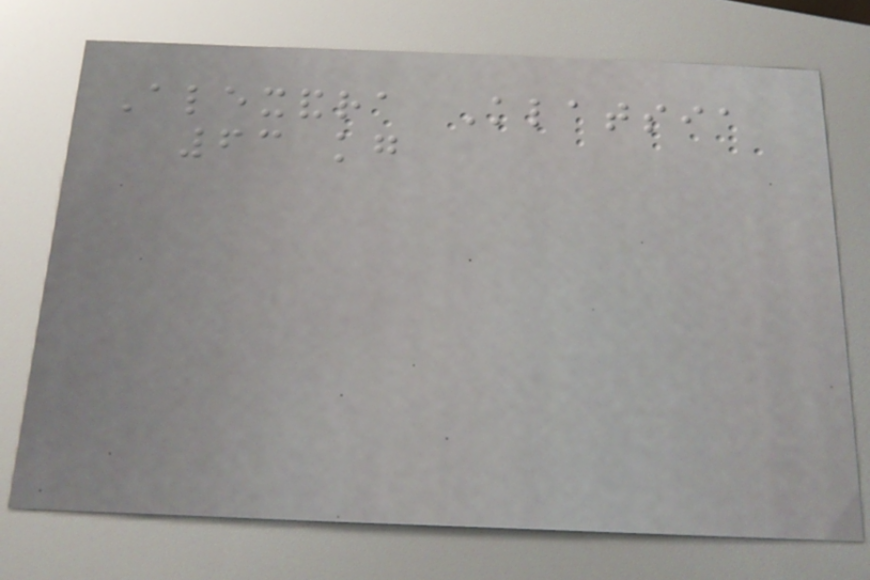Alexandra Klatsia
63 kg
